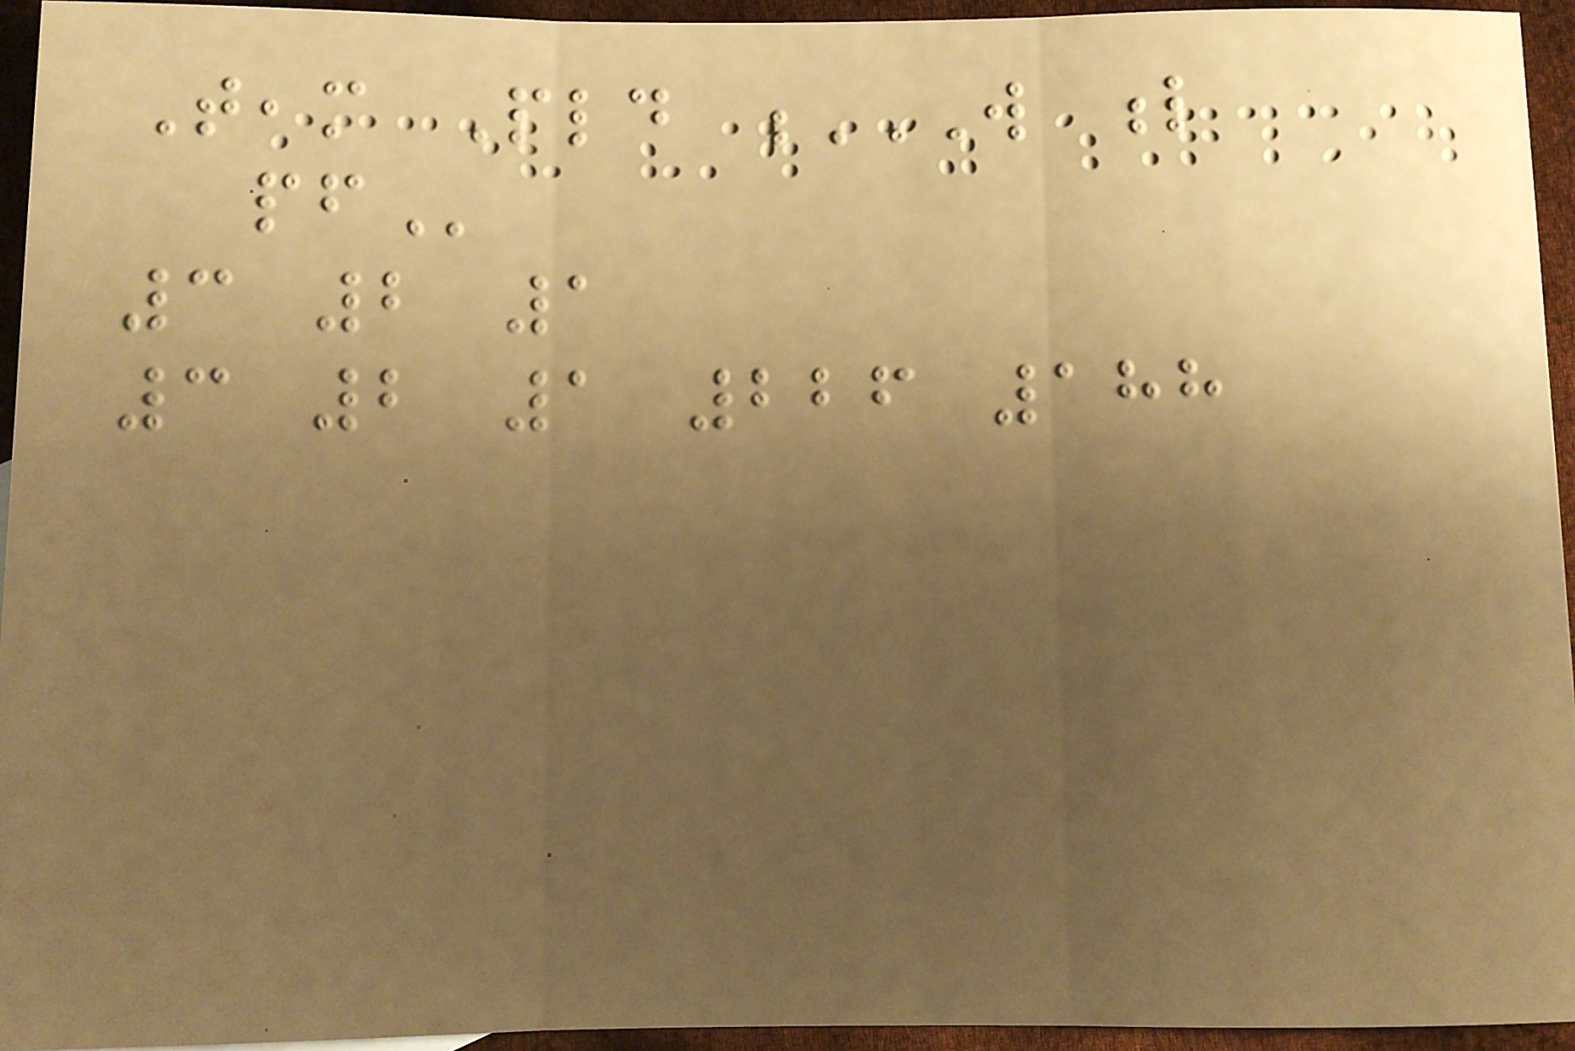Team Pld W L
PF
3 2 1
3 2 1 226 188
